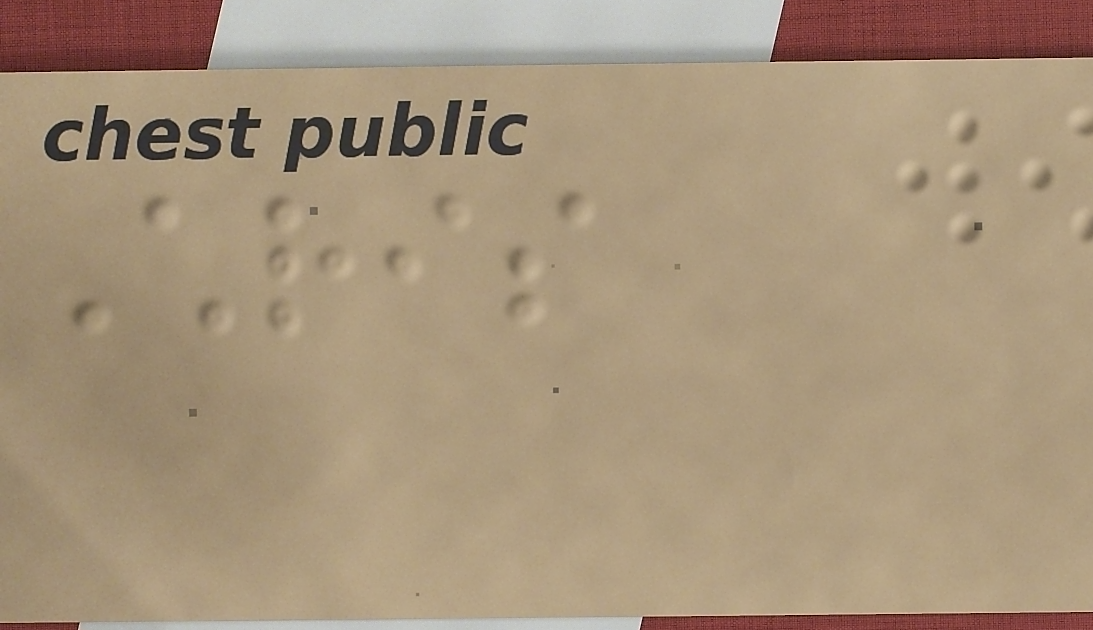Chris
